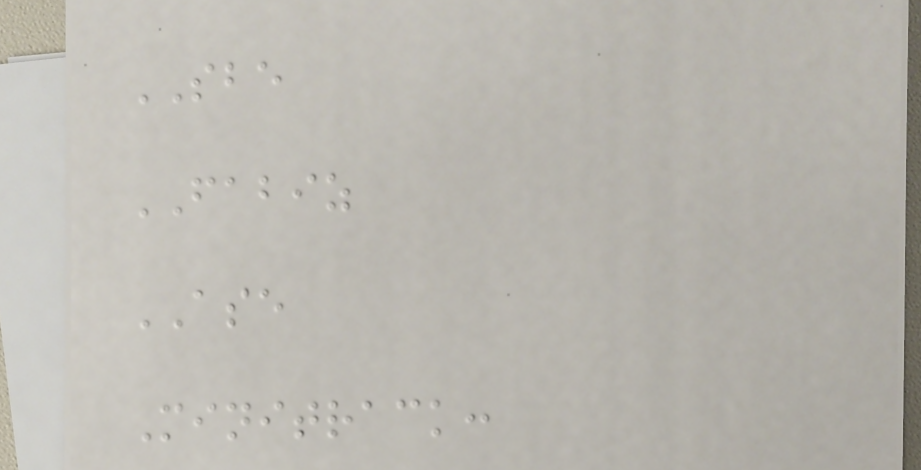SBE
FABIZ
ASE
Minitrack:
